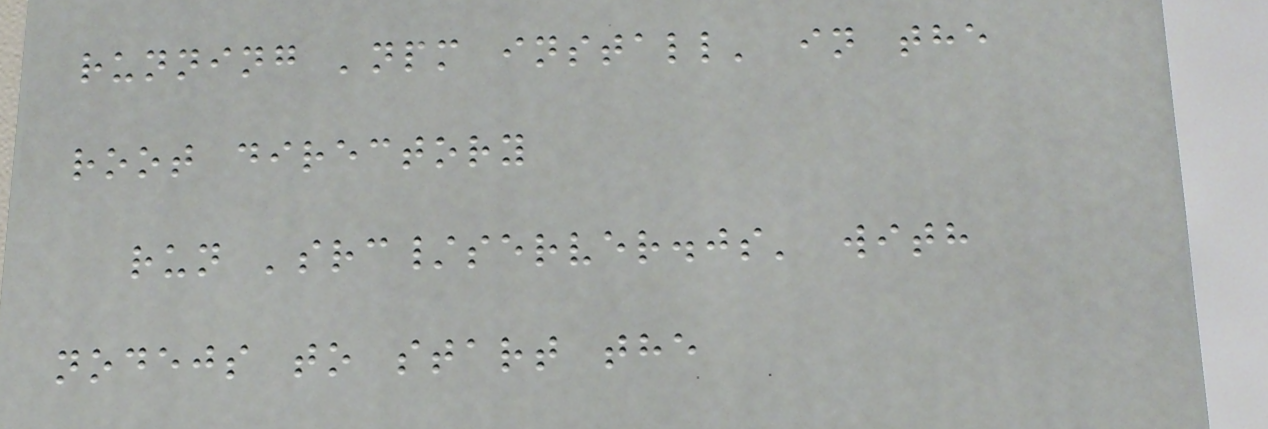running 'npm install' in the
root directory
run 'src/server.js' with
nodejs to start the
